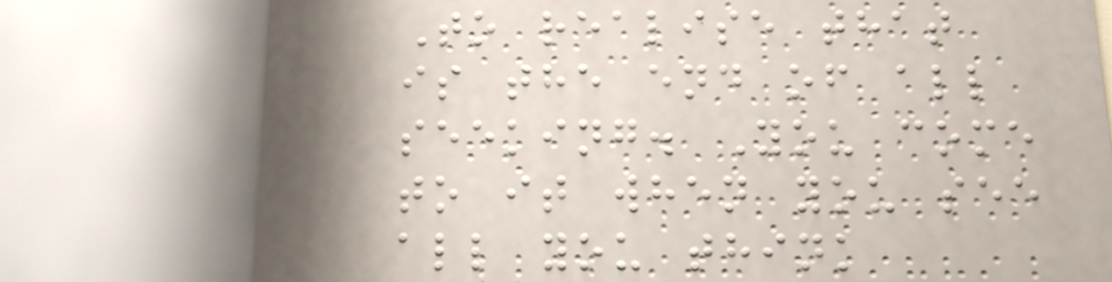To realise that
is the end of all
seeking. You come
to it when you see
all you think
